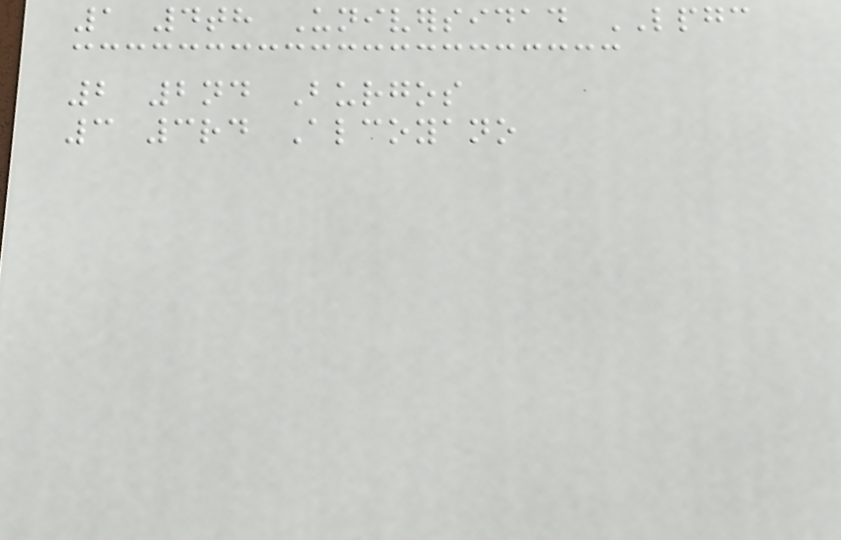1 4th Universidad LPGC
2 2nd Burgos
3 3rd Alcoyano
